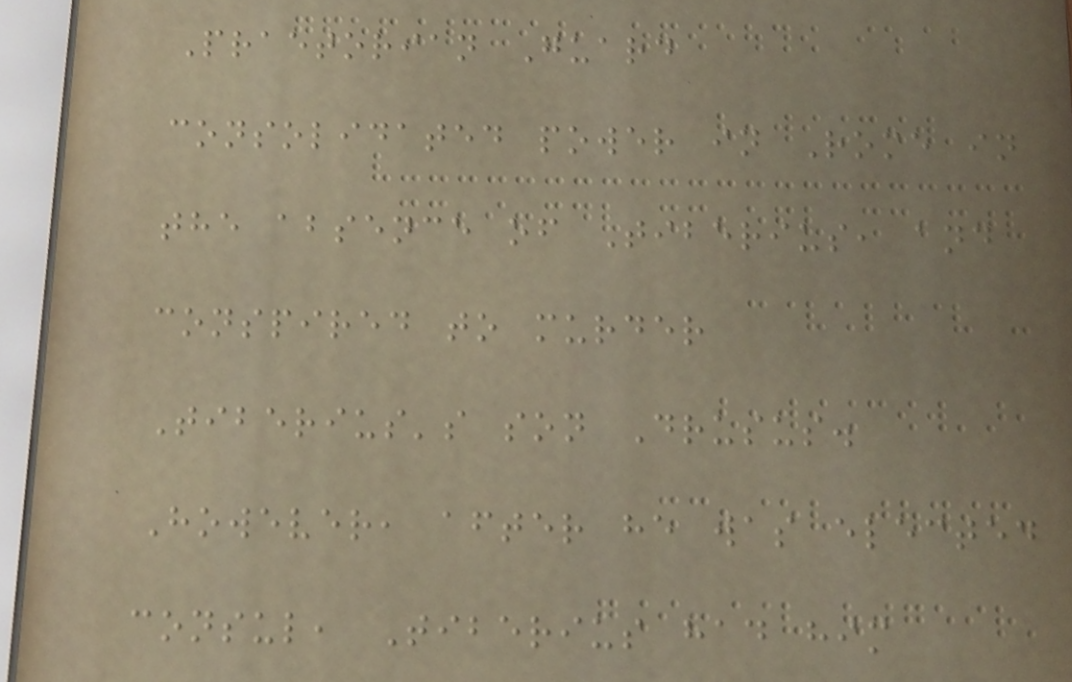Praetorian Guard
consolidated power in Rome in
the absence of Tiberius, and
conspired to murder
Tiberius's son Drusus.
However, after he was elected
consul, Tiberius had him
